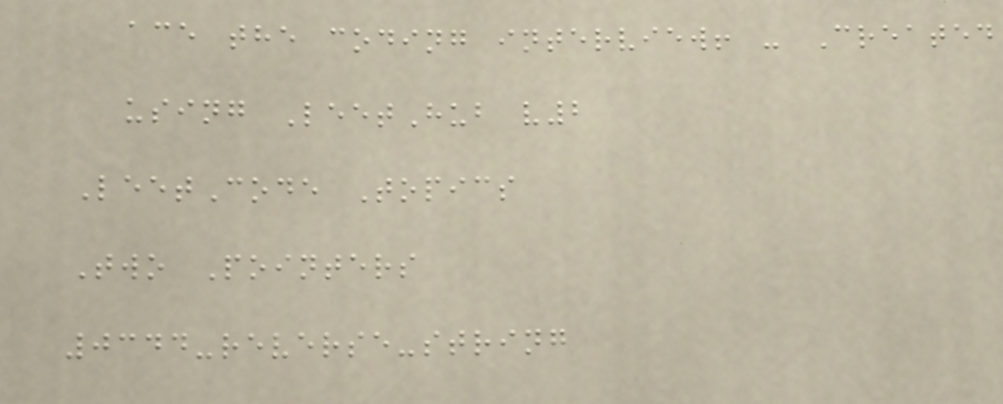ace the coding interview! - Created
using LeetHub v2
LeetCode Topics
Two Pointers
0344-reverse-string
